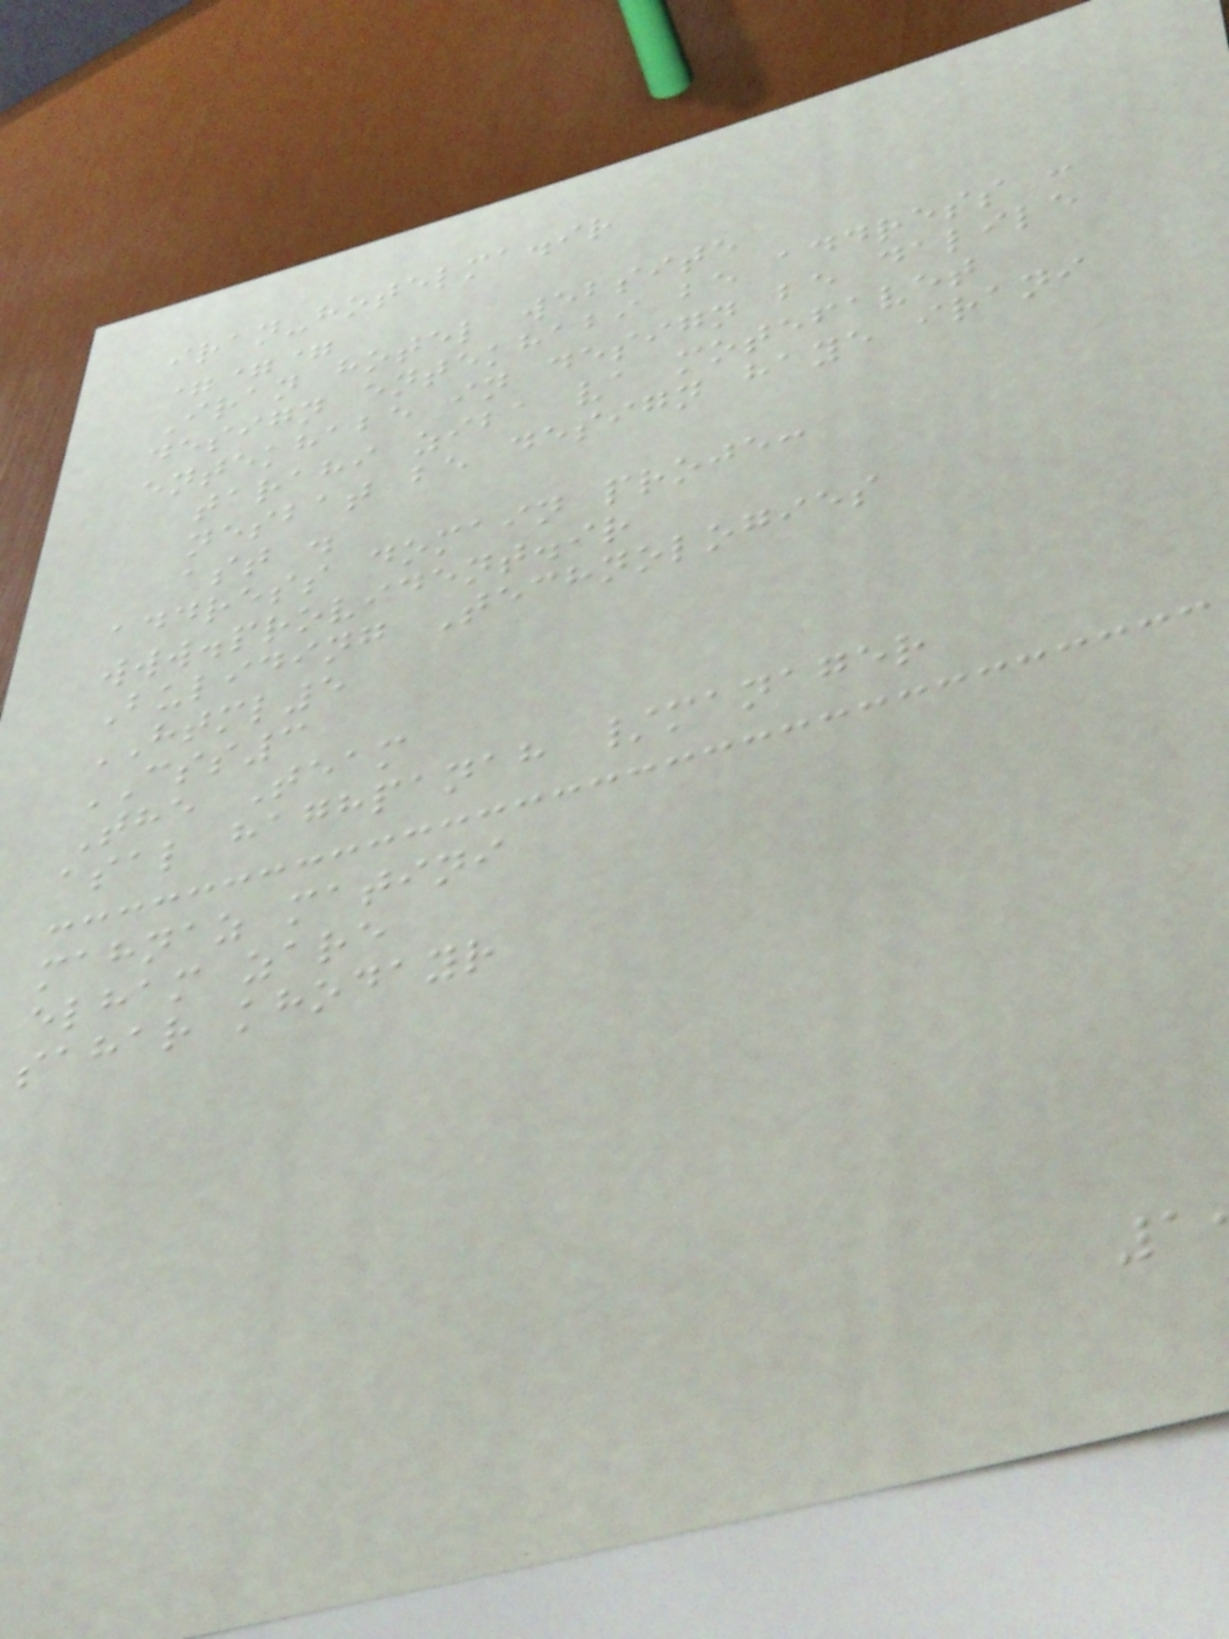iran-hotelma.ir
===
Iran hotel website
design entekhabi be address :
entekhabe in design be dalile
tarahi ziba va motefavet
nesbat be design haye irani
ast .
address domain proje:
www.provident.ir
Buliding Technologies
HTML5
CSS3
The Team
asal haghpanah /manager
mahnaz matini
elham zare
sahar khodayr
